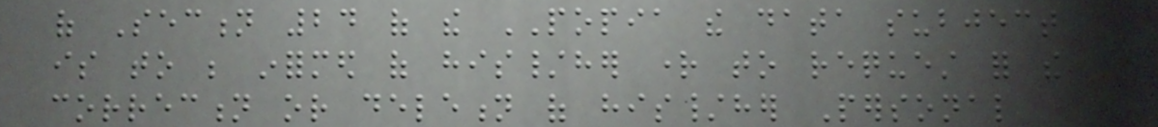of Section 24 of the POPIA the data subject
is to be informed of his/her right to request for the
correction or deletion of his/her Personal
